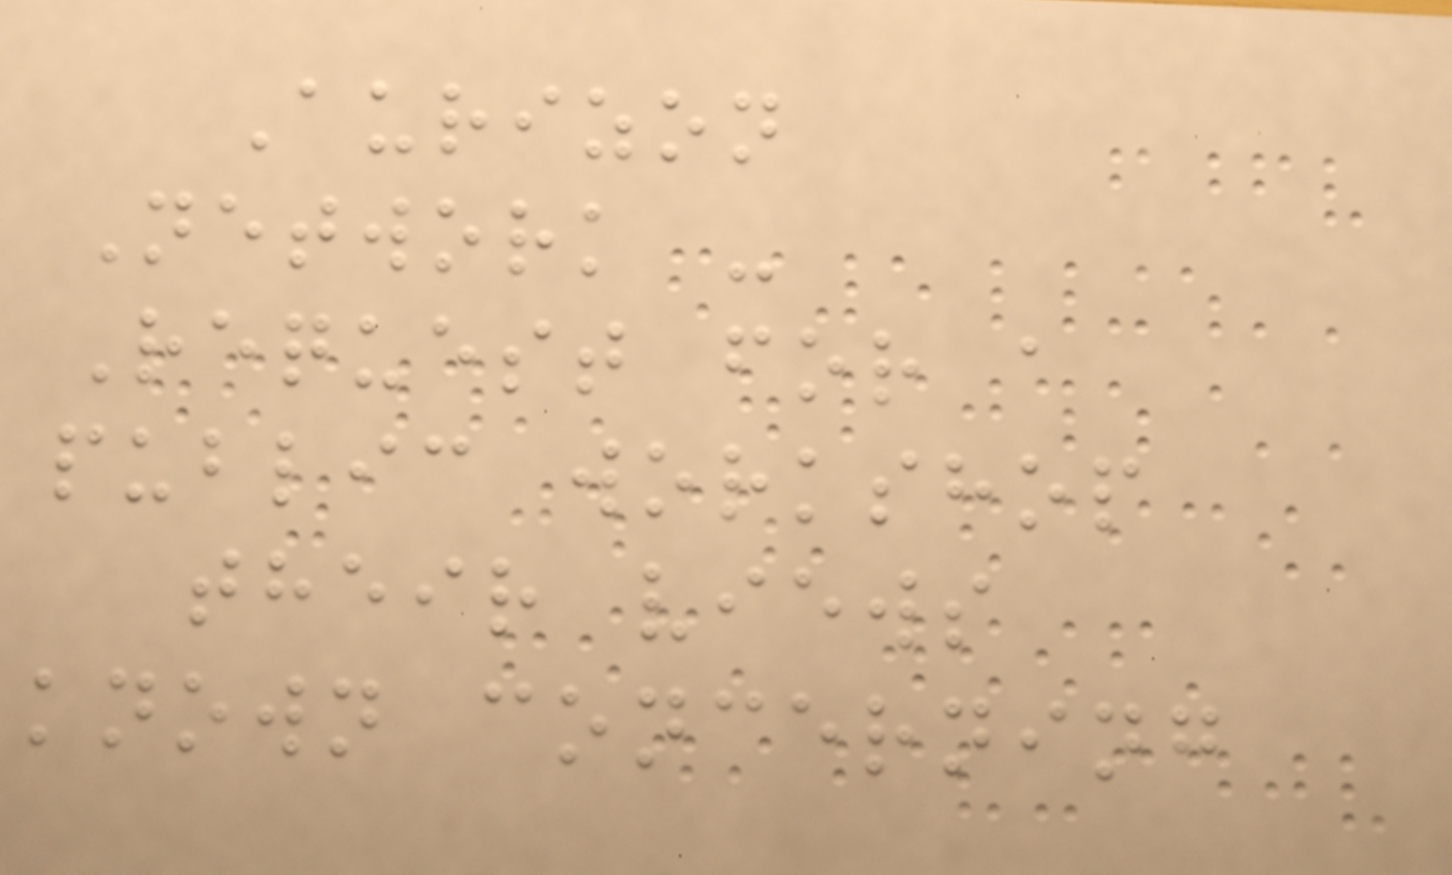Aurizon
Network -
Request for a
public workshop
their views
known concerning
